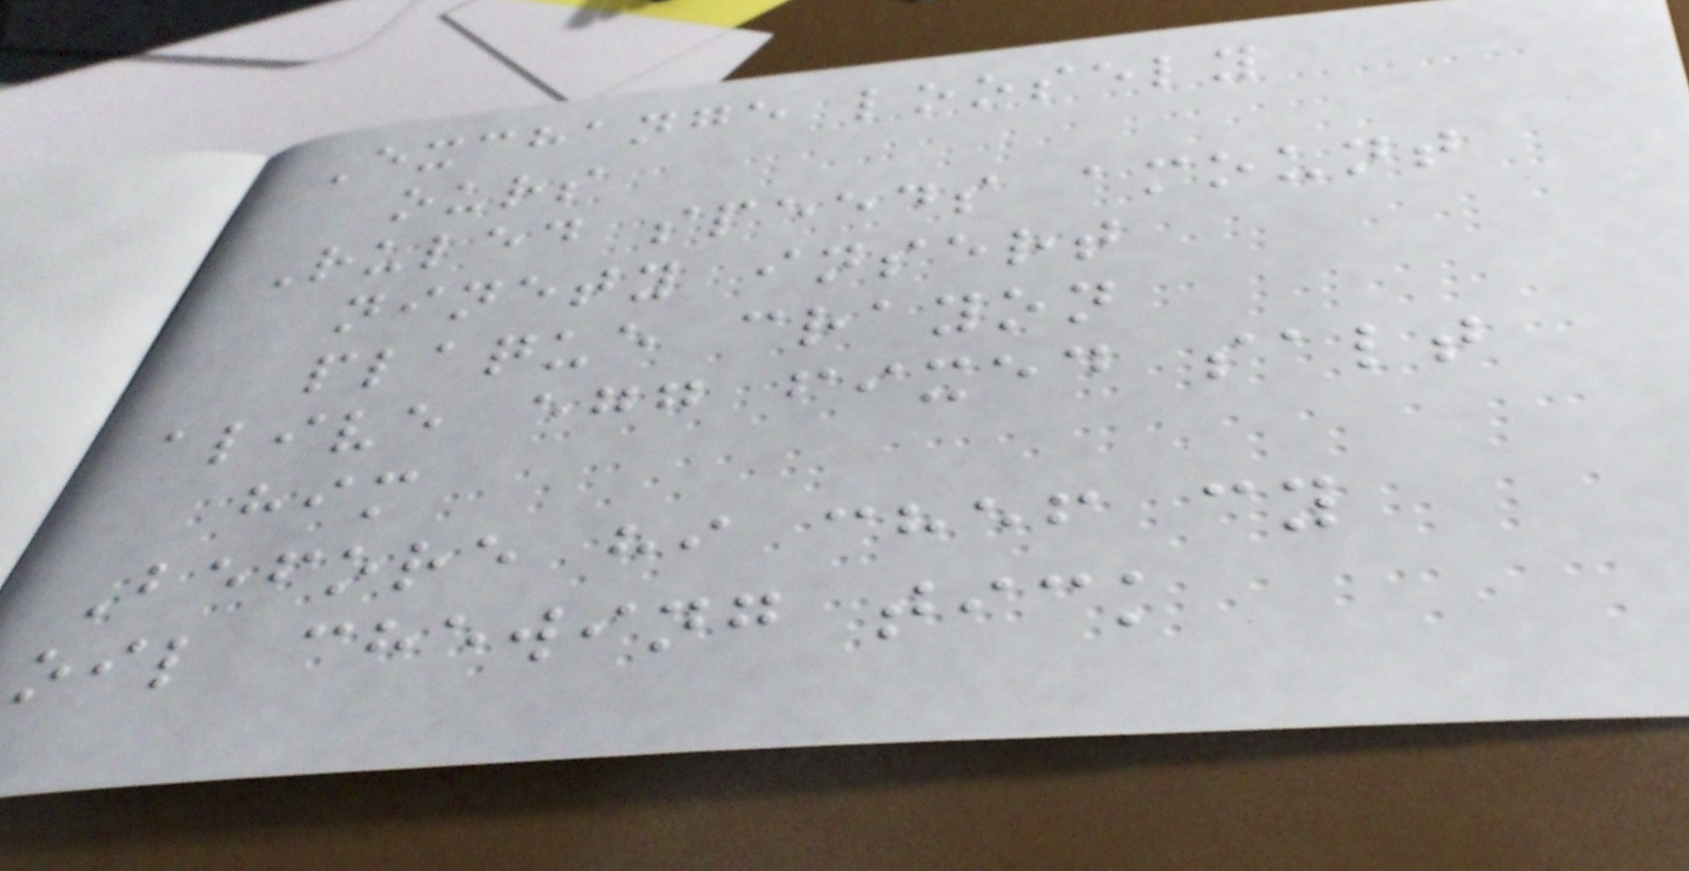Exchange loosely
ours
Ruled speeds amount
ninety insert
plaque crayon
alive egg fixed salt
him
Before hi chef cy
oil chewing tick
